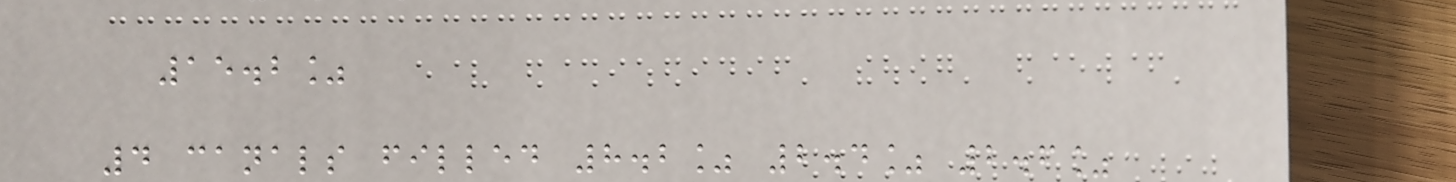15.2%
4 canals filled 8.2% 2.4% 2.6%
